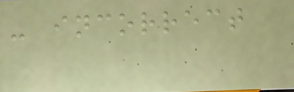- incorrect
